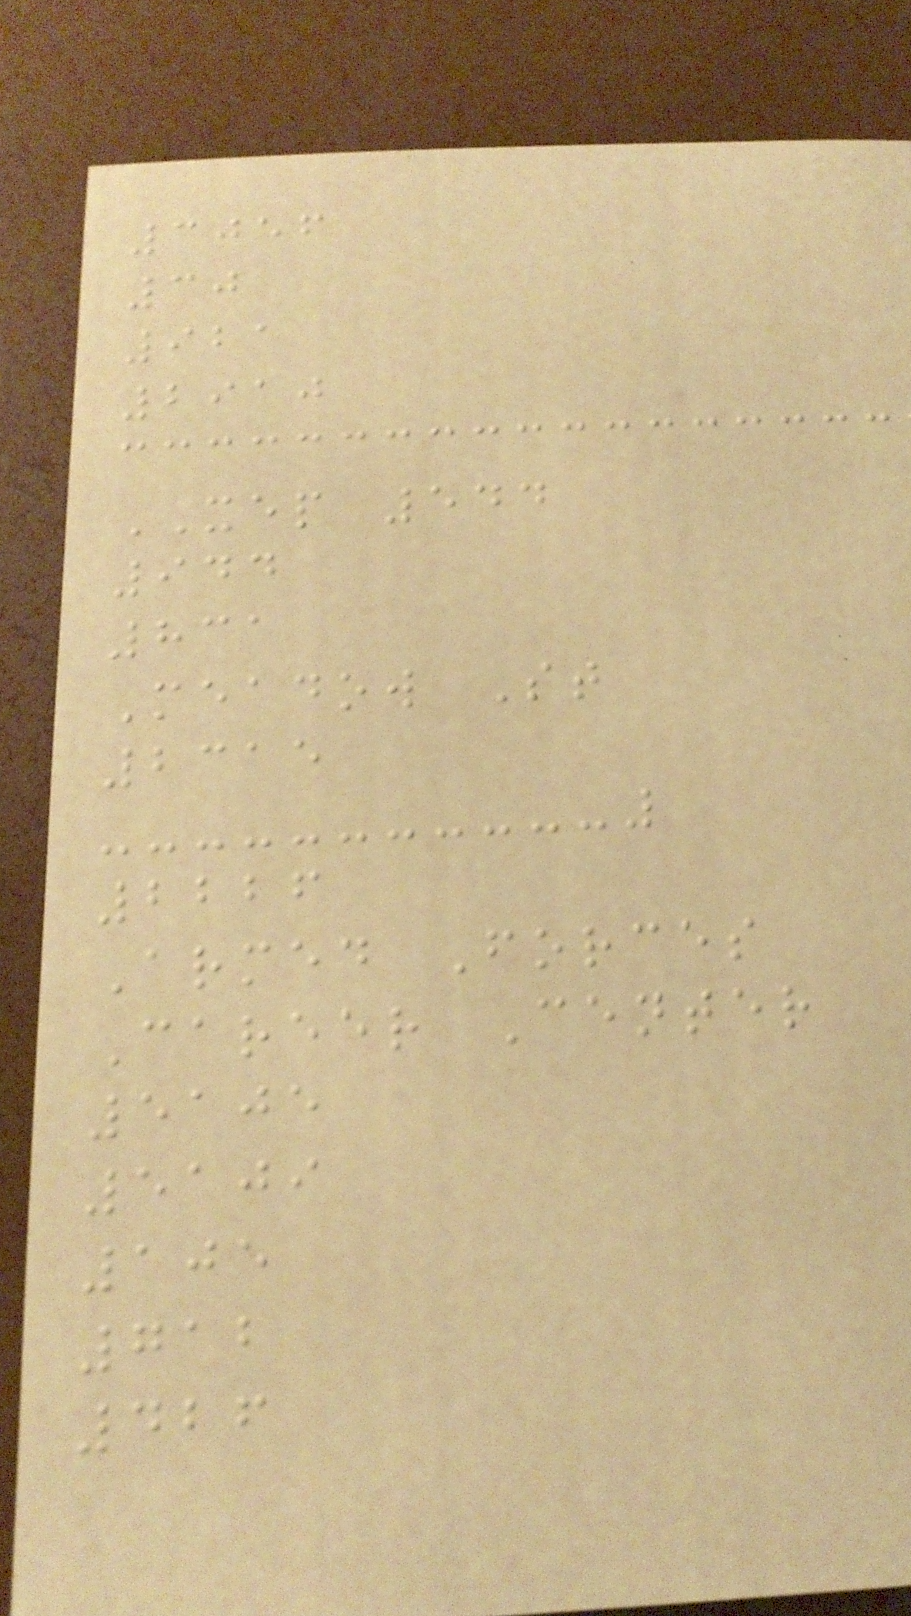3056
30
921
2910
XEP 544
944
831
Meadow St
2315
2226
Armed Forces
Career Center
5105
5109
105
712
426
